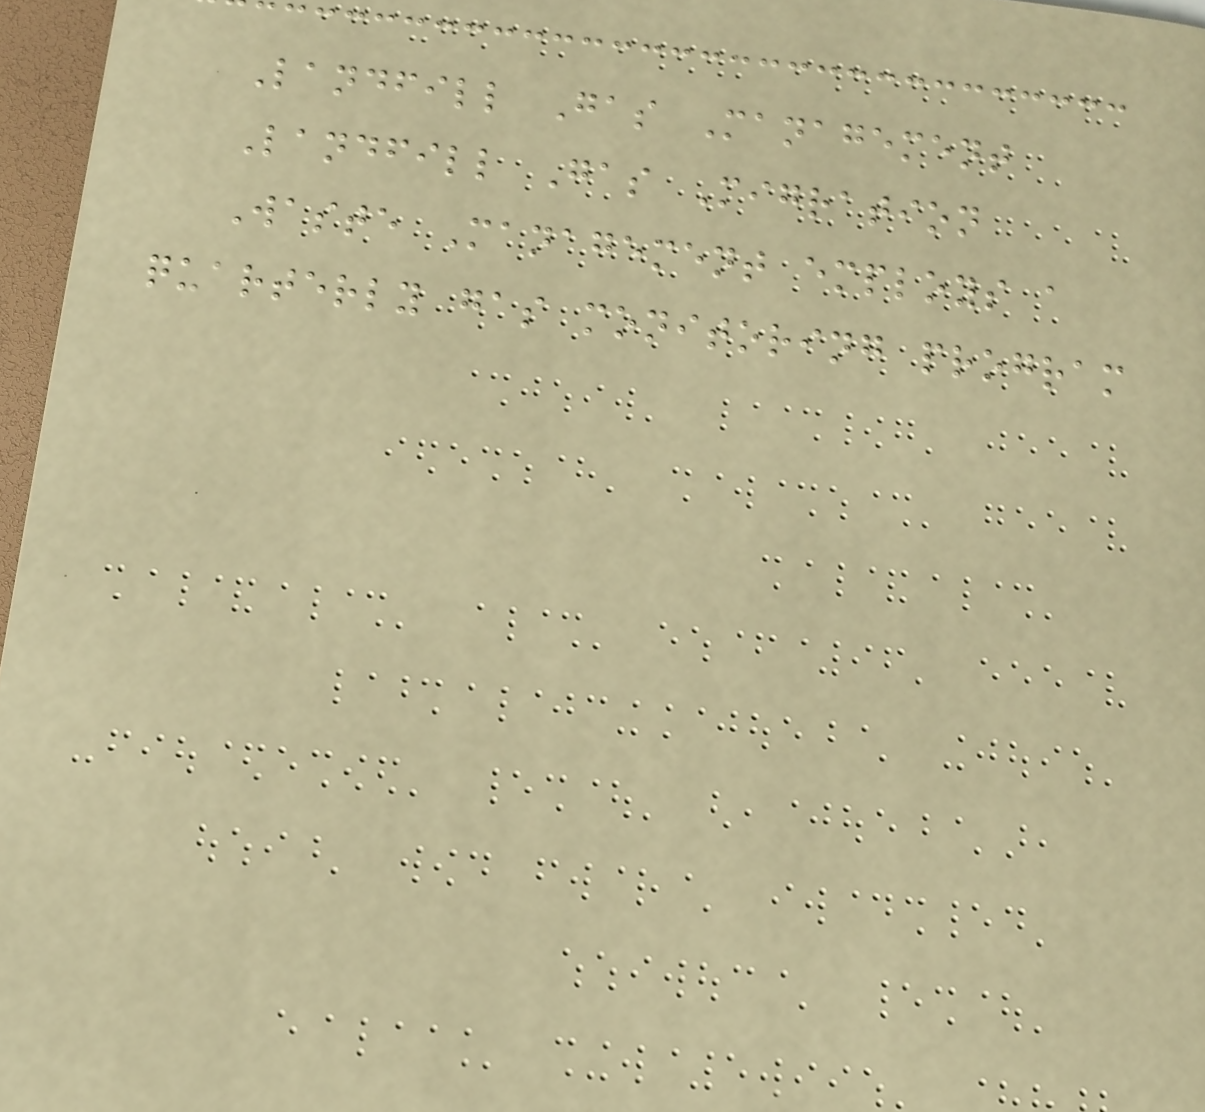Landfill Gas Management
Landfill Gas Migration
Waste Management employs a
quarterly gas monitoring program
